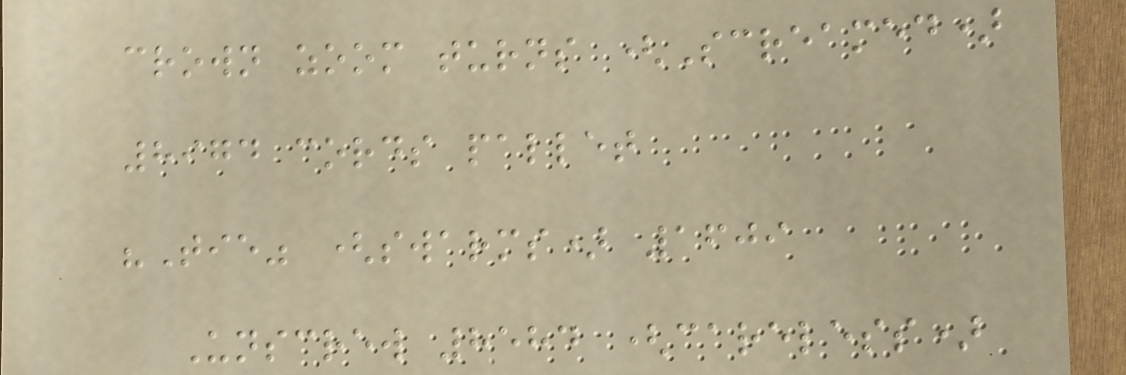crown zoom turns (Screamed)
8974 cords pallet
"Tie" (swarms) 1609
Unscrew 8584 (careless)
